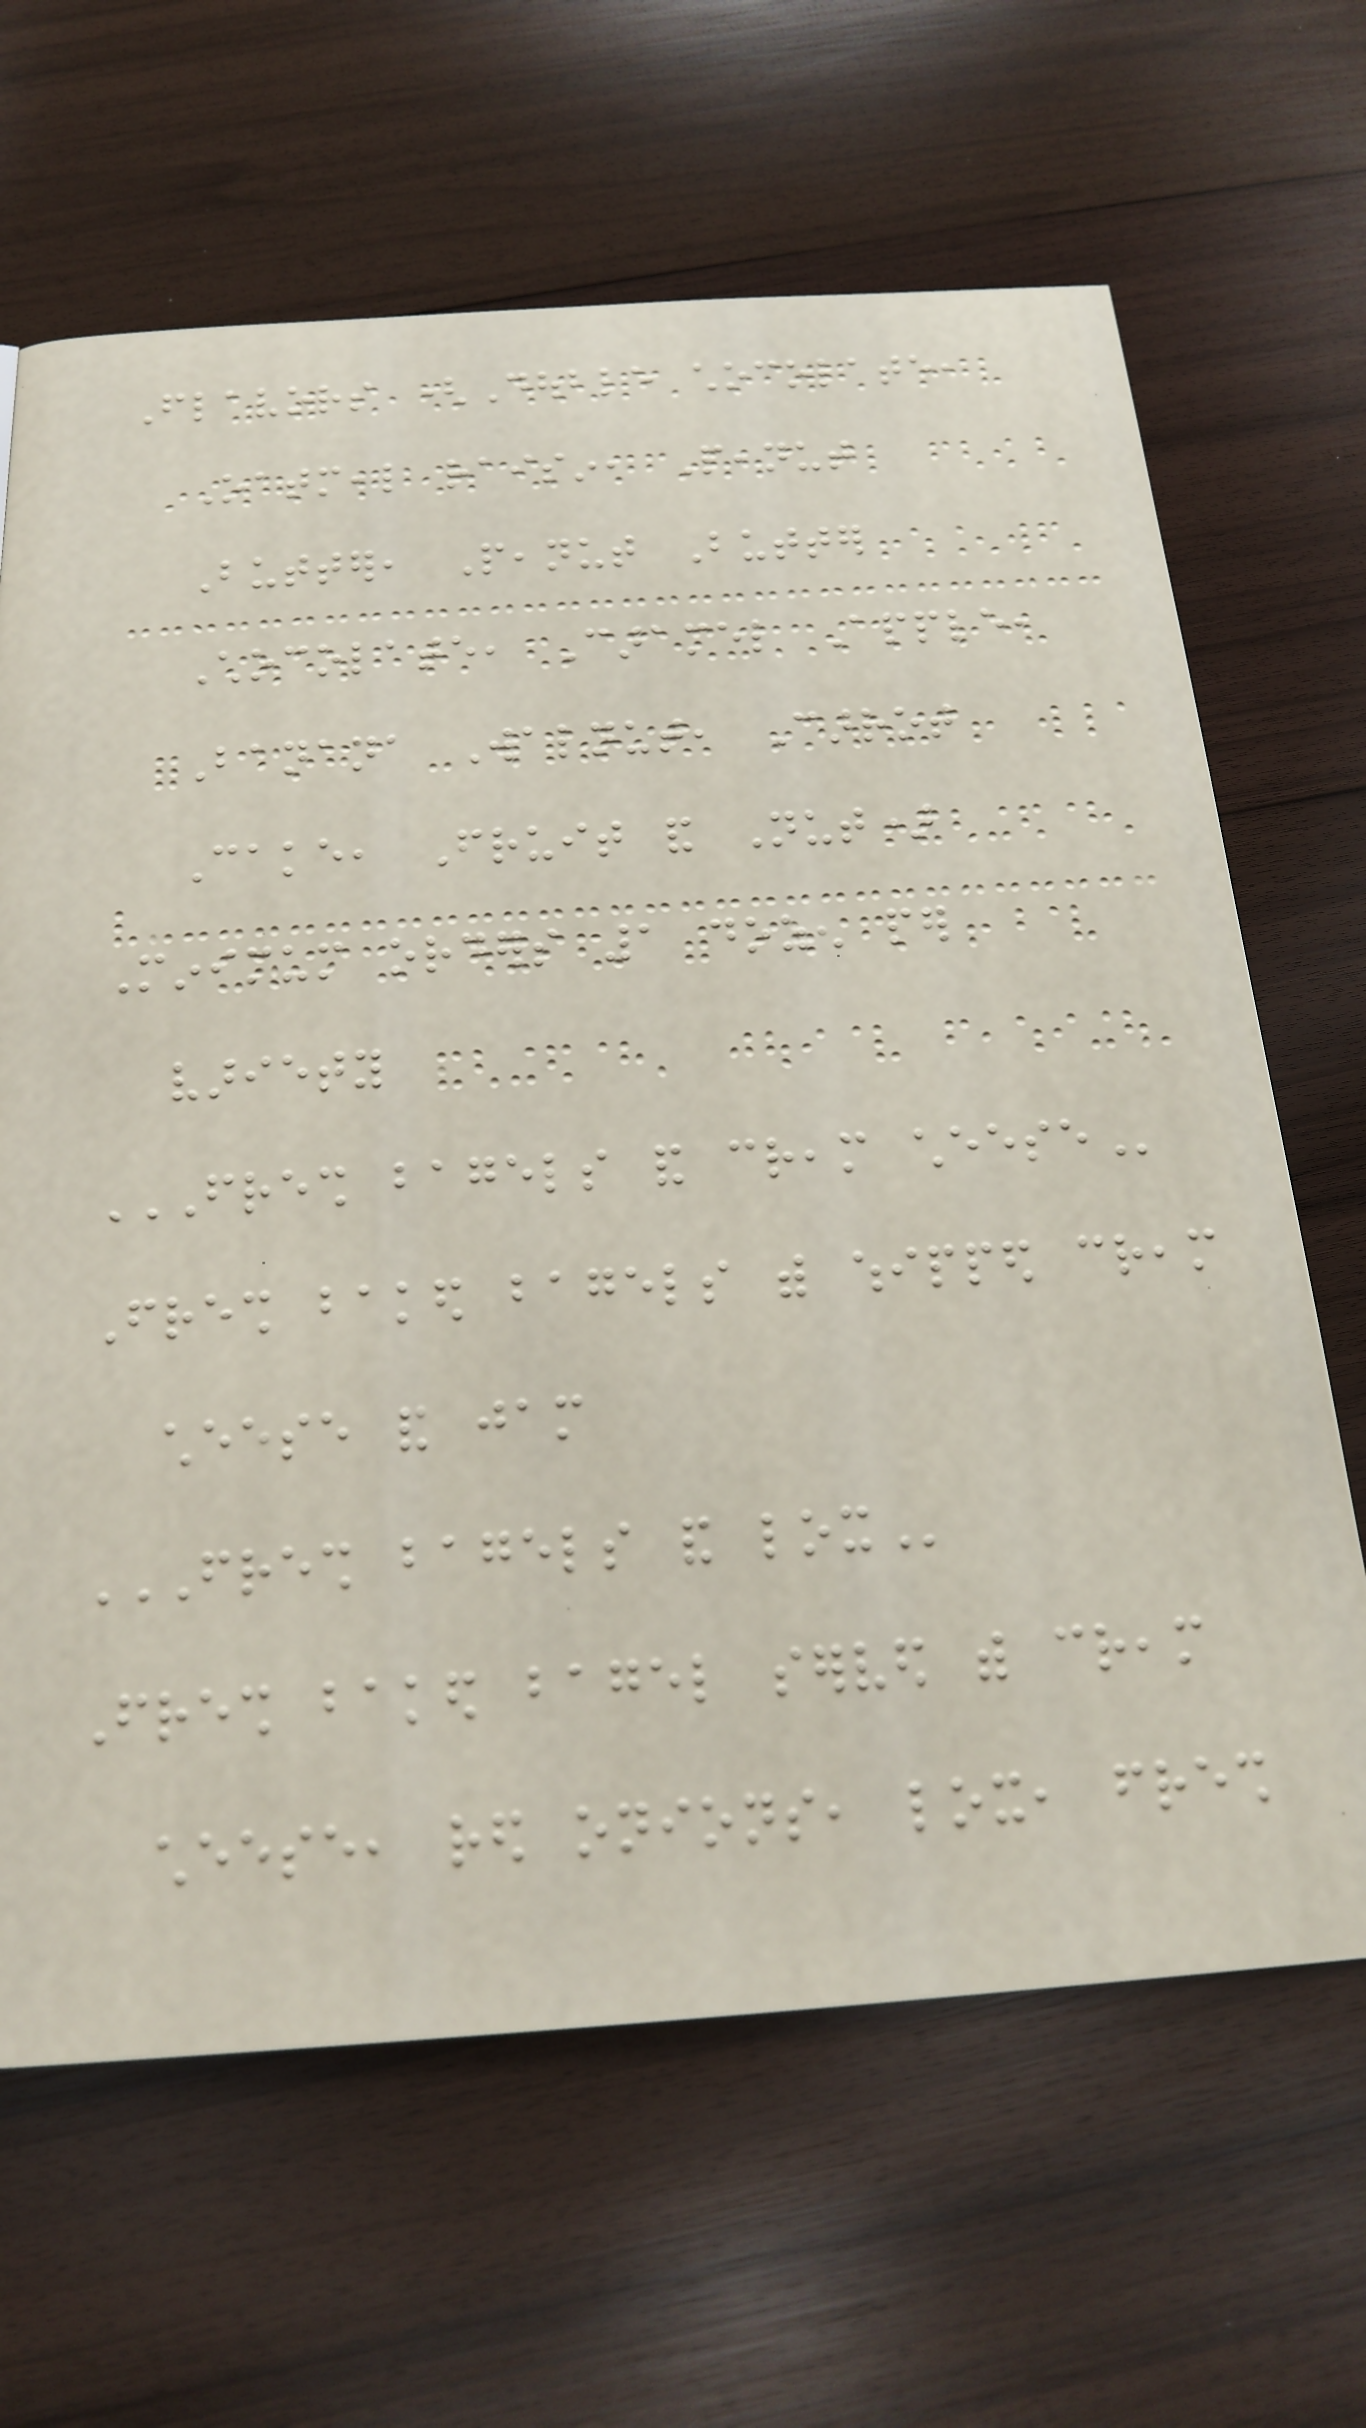Flavors (Double chocolate,
Oatmeal raisin, Peanut
Butter, Peanut Butter
Chocolate, Caramel Apple,
Banana Walnut, Carrot
Cake, Fruit and Nut)
Minimum orders 1 dozen per
variety
FRESH BAGELS AND CREAM CHEESE
Fresh baked bagels with whipped cream
cheese and jam
FRESH BAGELS AND LOX
Fresh baked bagel served with cream
cheese, red onions, lox, fresh
